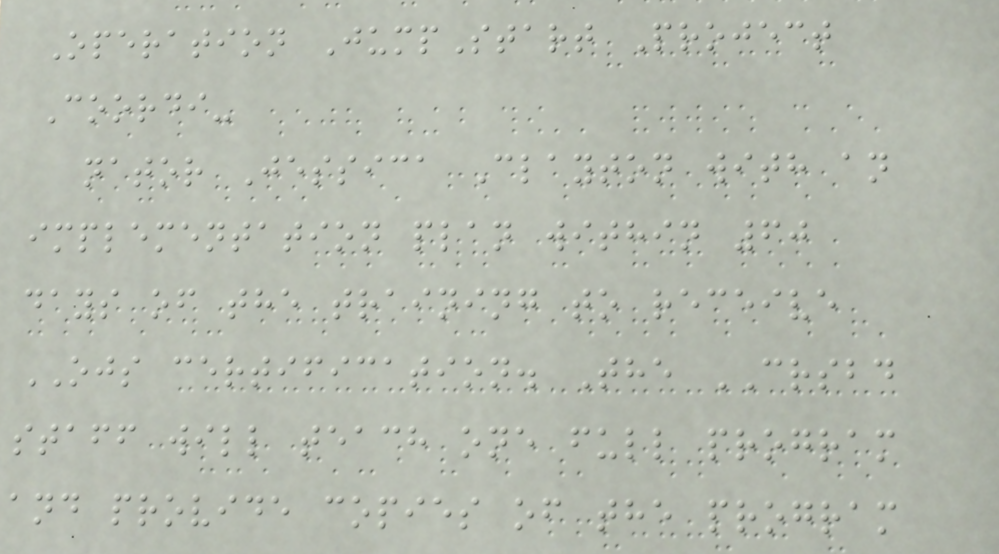Operation JumpStart Project
Coordi-
nator Jessica Clayton with an
implementation plan within 60
days of the training to receive
OJS certification. The CRSBD
staff will teach one full program
and provide copies of the program
